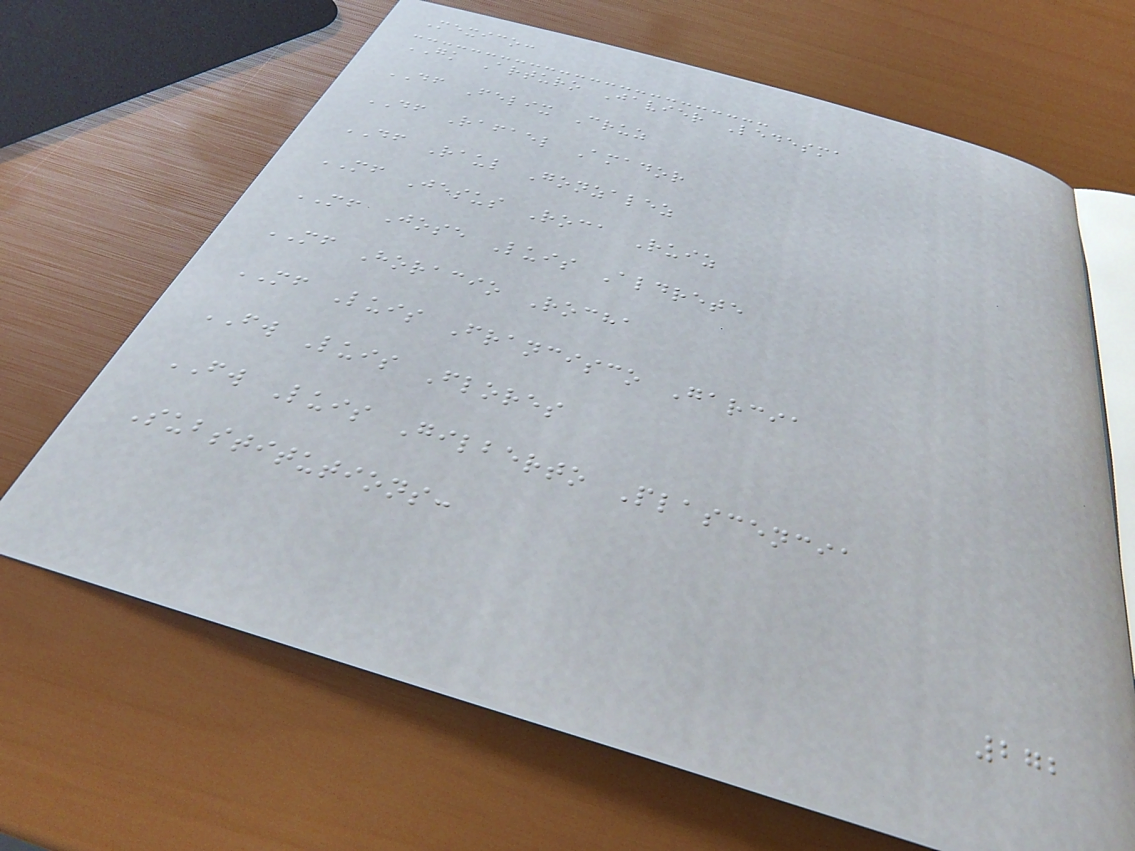Mexico:
GK Arturo Javier Ledesma
DF Felix Cruz
DF Rafael Amador
DF Raul Gonzalez
MF Jesus Roca Ruiz
MF Jose Luis Aldrete
MF Horacio Rocha
MF Luis Francisco Garcia
FW Luis Flores
FW Luis Gilberto Plascencia
Substitutions:
272
